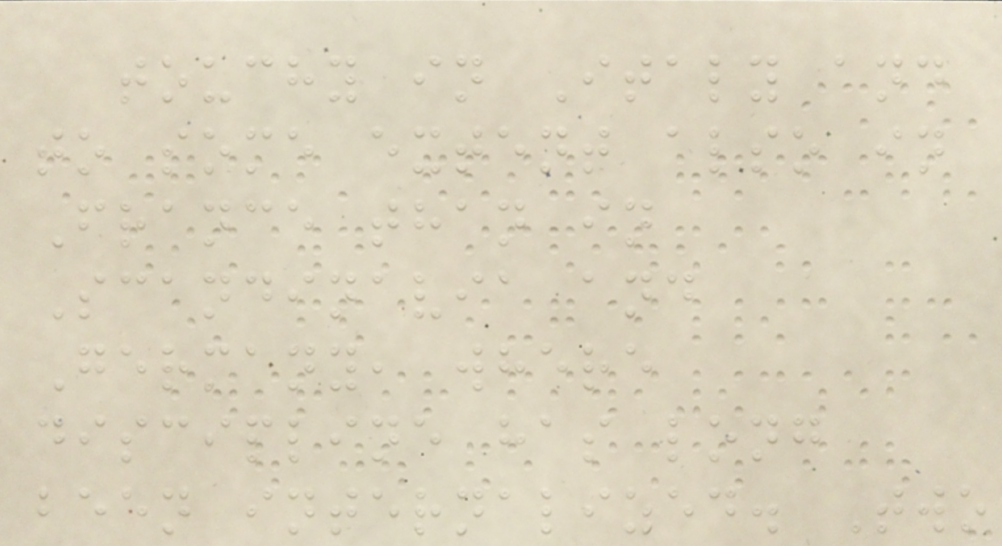touchy in Italy and
to some extent also in
France than in
Scandinavia and
Germany, where
discipline has long
been internalized. Two
